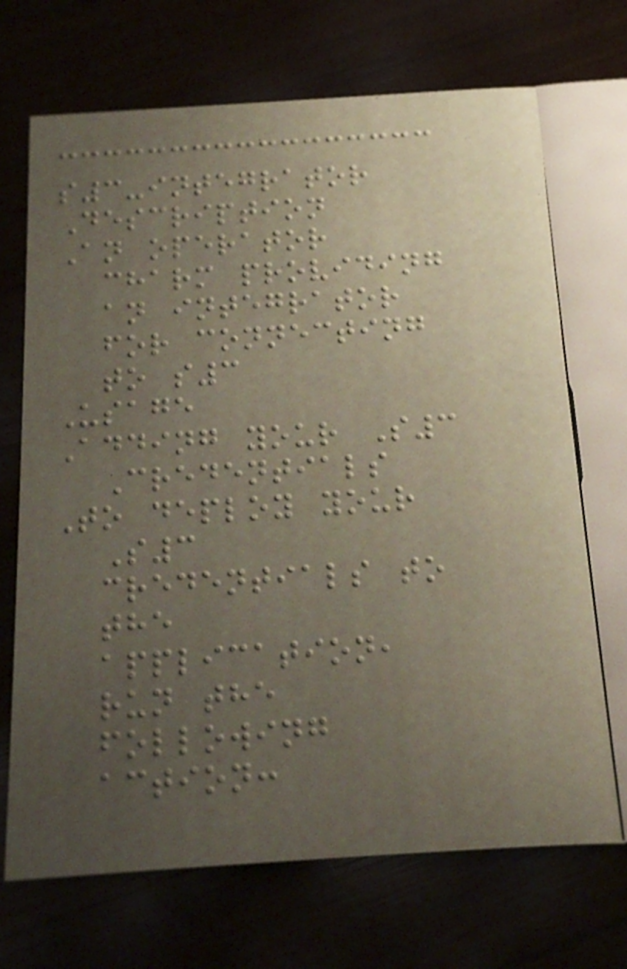s3-integrator
Description
An operator
charm providing
an integrator
for connecting
to s3
Usage
Adding your S3
Credentials
To deploy your
S3
credentials to
the
application,
run the
following
action:
